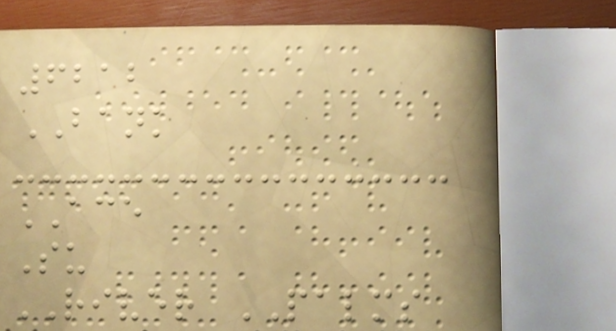6212
BANK
ACE
Su
RIVER PALMS
